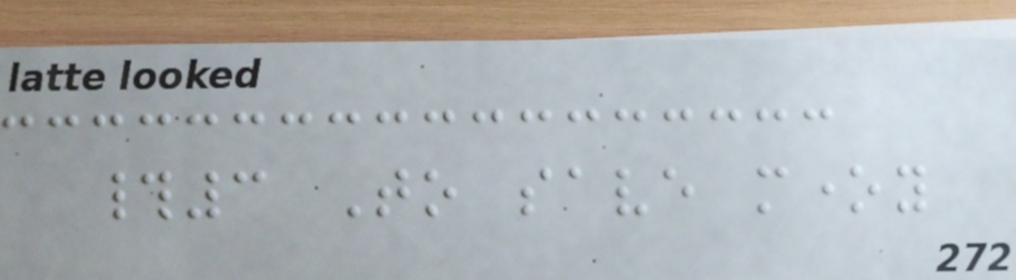#3 To save money
